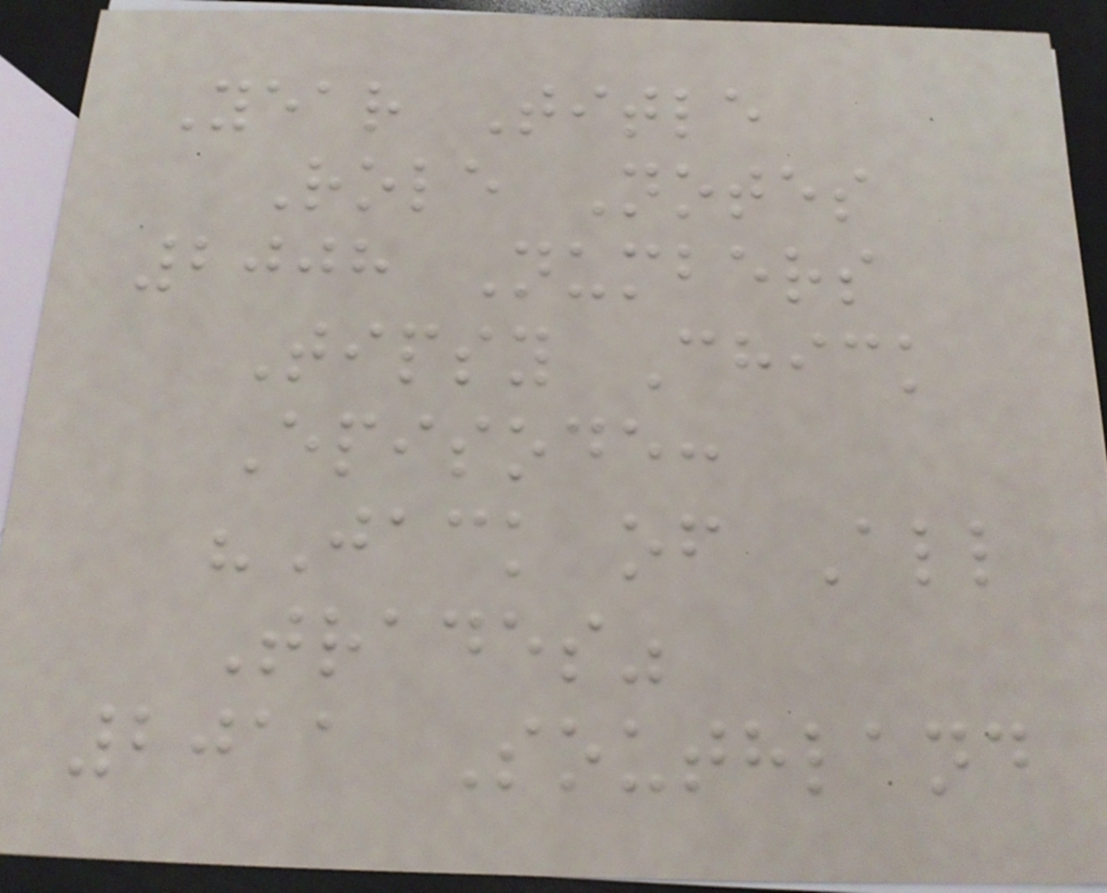Year Title
Role Notes
2008 Numbers
Tipsy Chick
Episode:
"Jack of All
Trades"
2011 Southland
